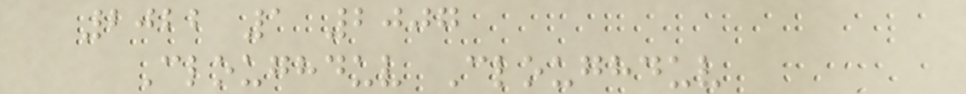2022 1 2007
Cloughduv Cloughduv
